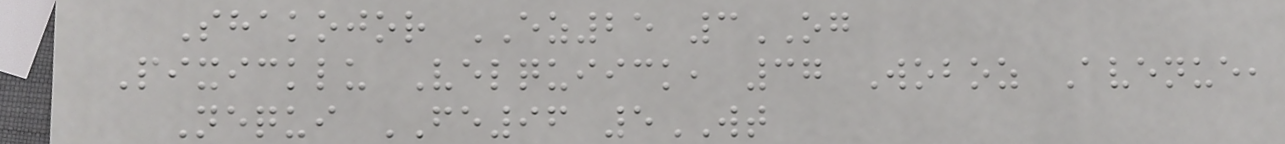Shakojor EZ25 3OG
Pixicklu Velquiick, 37 Woboz Avenue,
Nequi FE96 5WT
